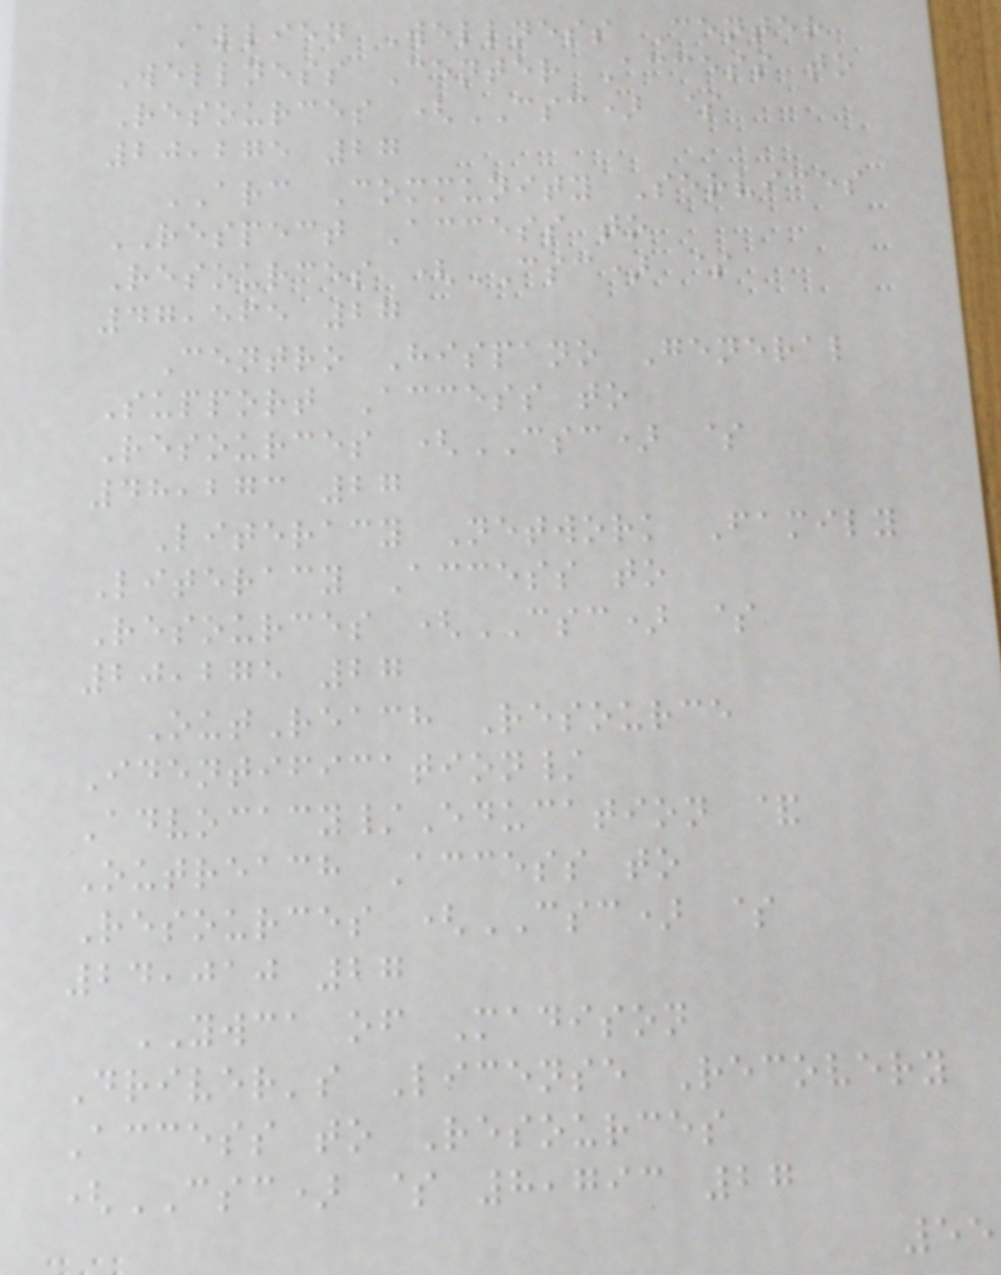Allied Wellness Center
Wellness Center Access to
Resources (CSC) $
20,275 27
ARC Community Services
RESPECT Access to
Resources (CSC) $
47,565 27
Centro Hispano General
Support Access to
Resources (CSC) $
48,273 27
Literacy Network Family
Literacy Access to
Resources (CSC) $
20,275 27
OutReach Resource
Identification/
Advocacy/Education &
Outreach Access to
Resources (CSC) $
24,010 27
YWCA of Madison
Driver's License Recovery
Access to Resources
(CSC) $ 8,793 27
55
